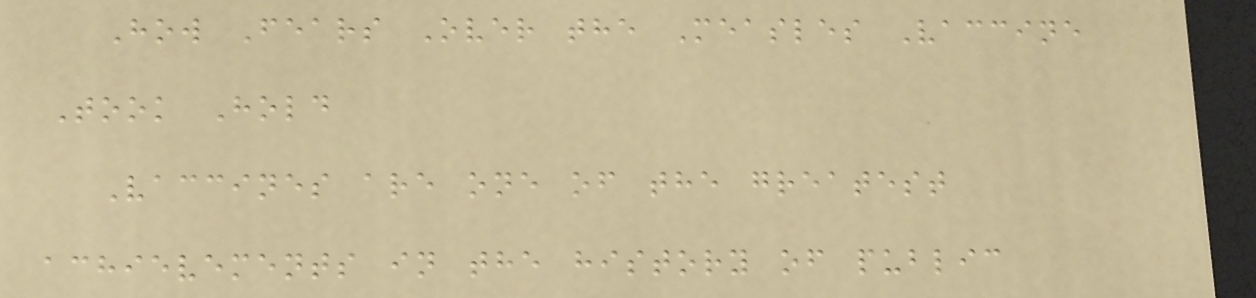How Fears Over the Measles Vaccine
Took Hold
Vaccines are one of the greatest
achievements in the history of public
